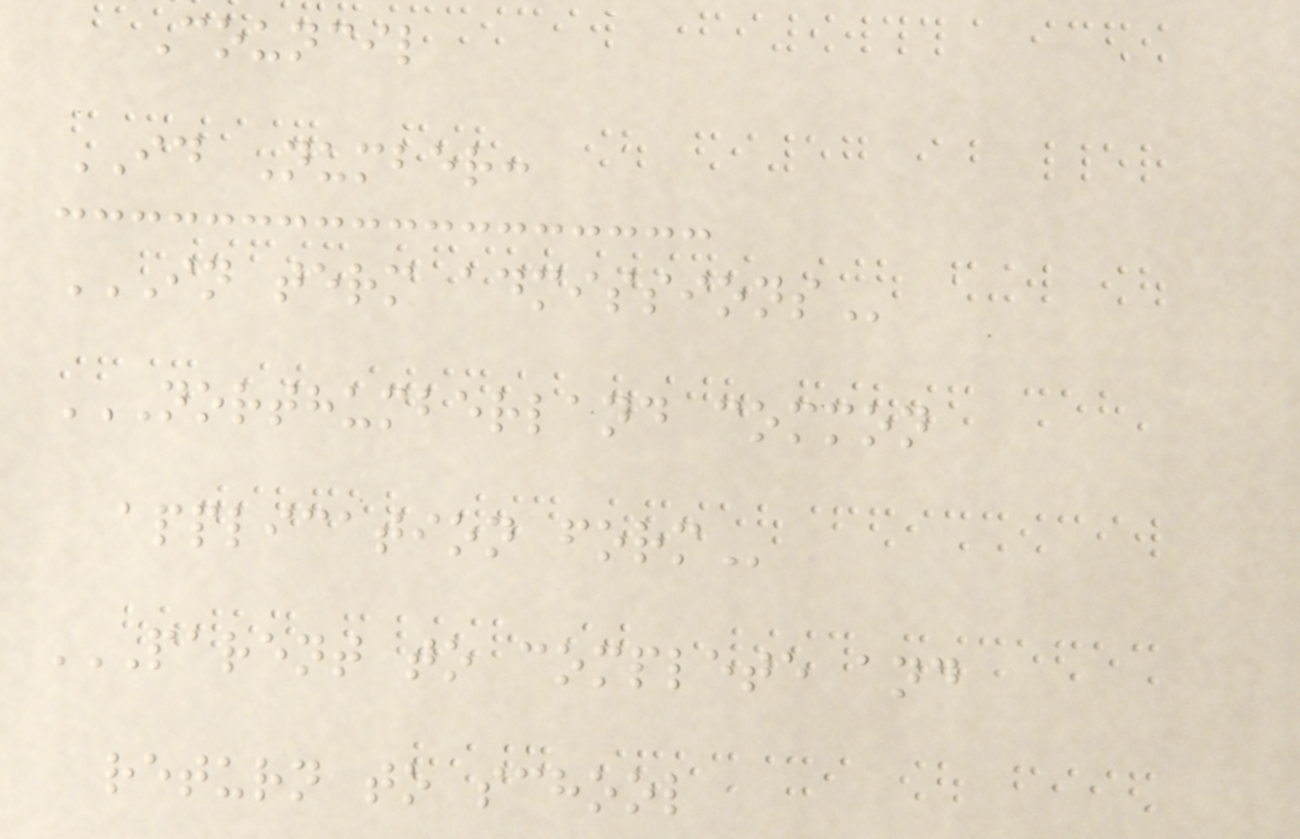Council
ID Number:
IN TERM ADMISSIONS
NORTHUMBERLAND COMMON
APPLICATION FORM
PARENT TO COMPLETE AND
RETURN TO SCHOOL
